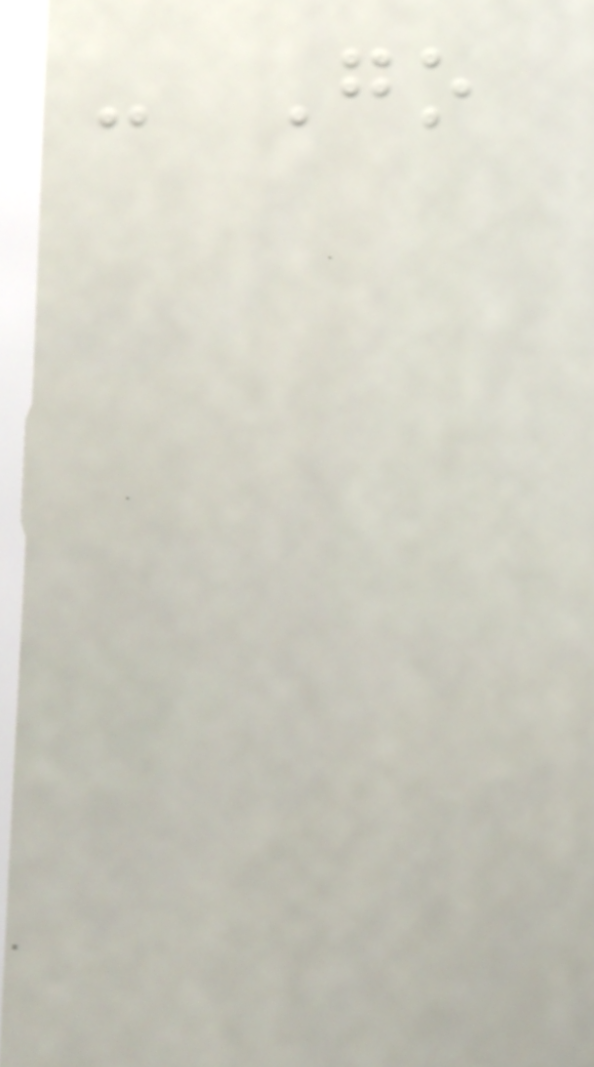- Go
